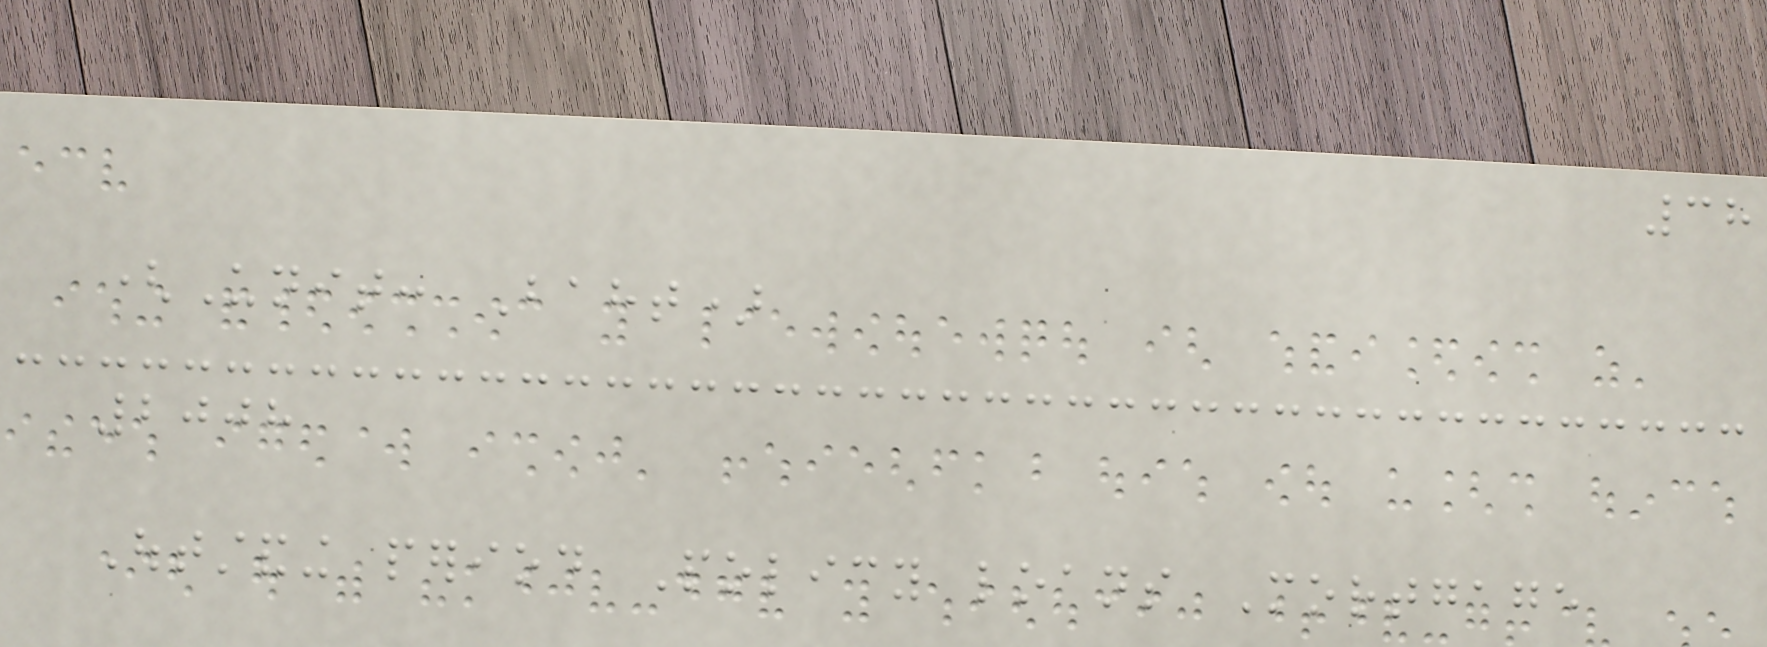38
(Unit: Baht)
2008
Outstanding period Policy loans Mortgage
